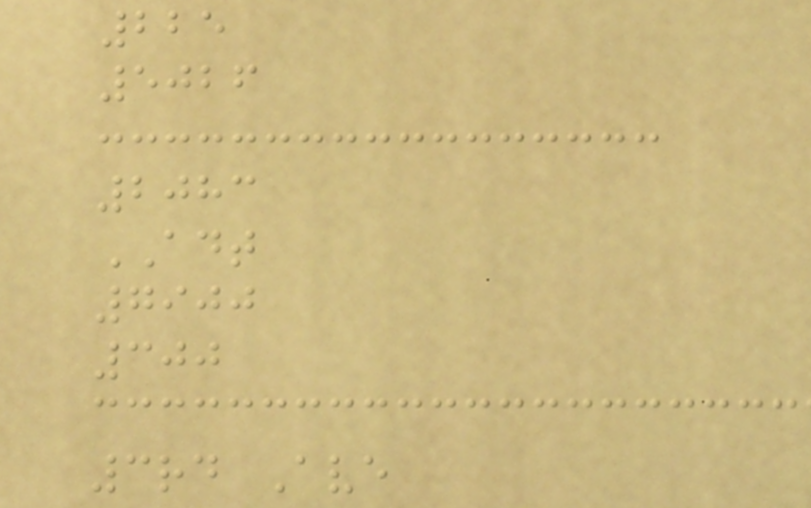225
5026
2083
ADT
7900
300
3rd Ave
